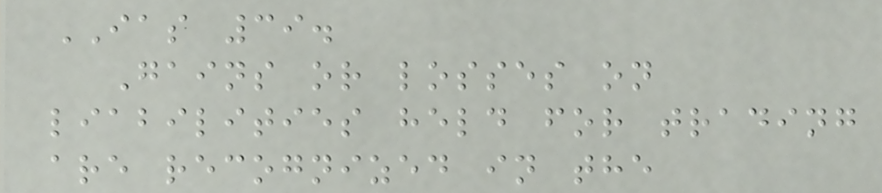IAS 39.
Gains or losses on
liabilities held for trading
are recognized in the
